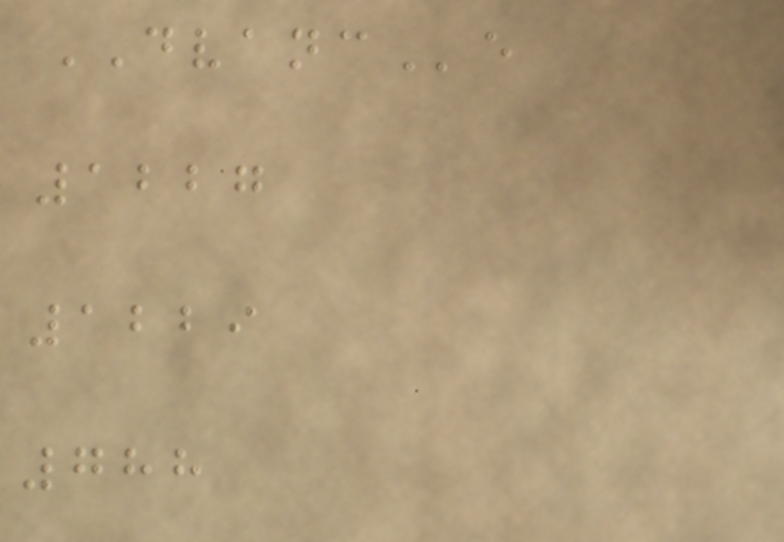DVANCe
1227
1229
788
